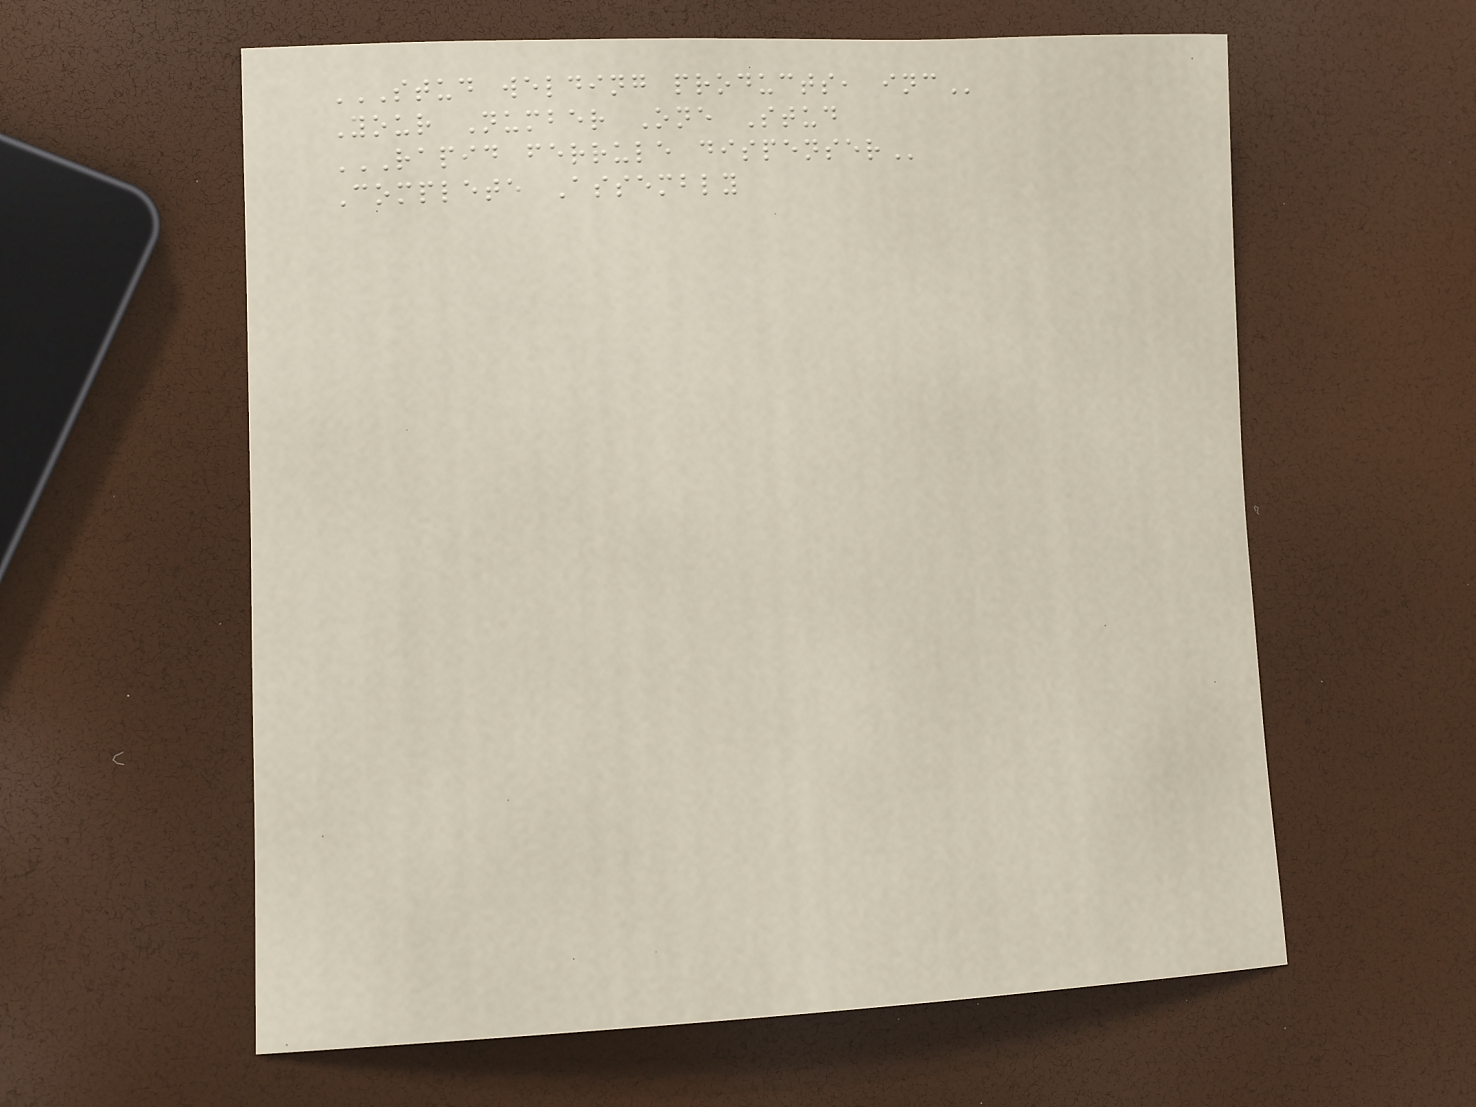STUD WELDING PRODUCTS, INC
Your Number One Stud
RAPID FERRULE DISPENSER
Complete Assembly
